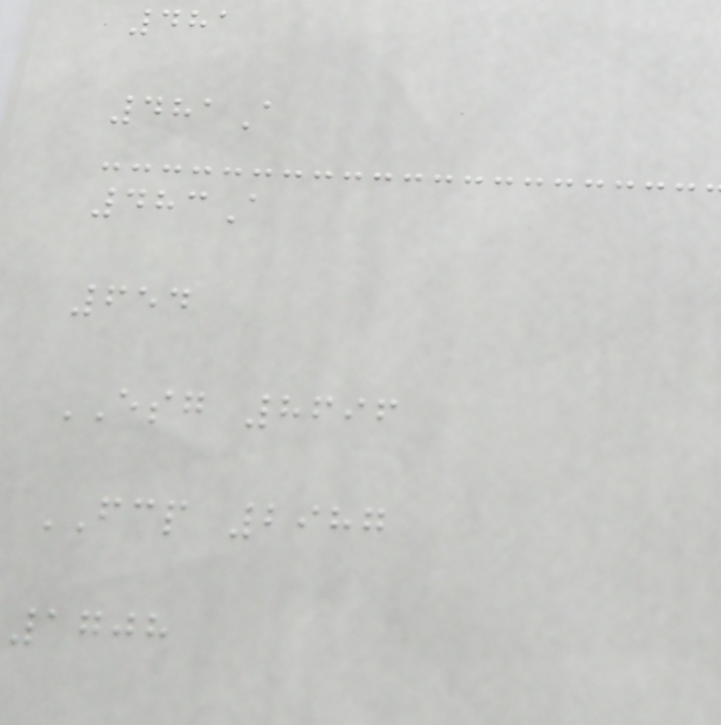481
481A
483A
654
ESG 8696
FCP 2987
1708
